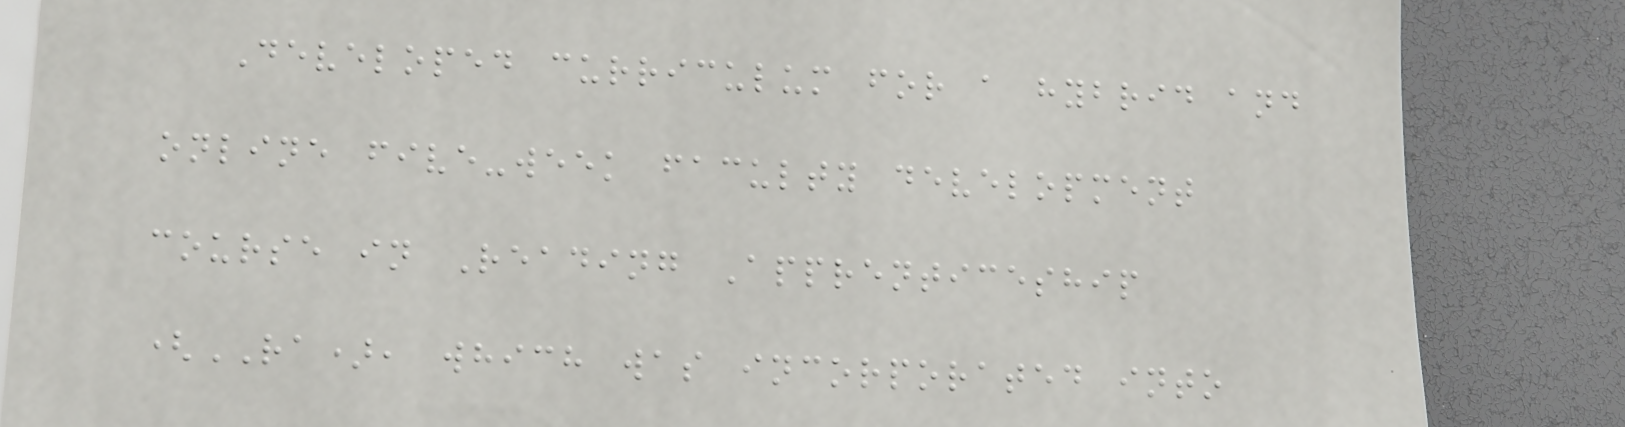Developed curriculum for a hybrid and
online five-week faculty development
course in Reading Apprenticeship
(RA), which was incorporated into
